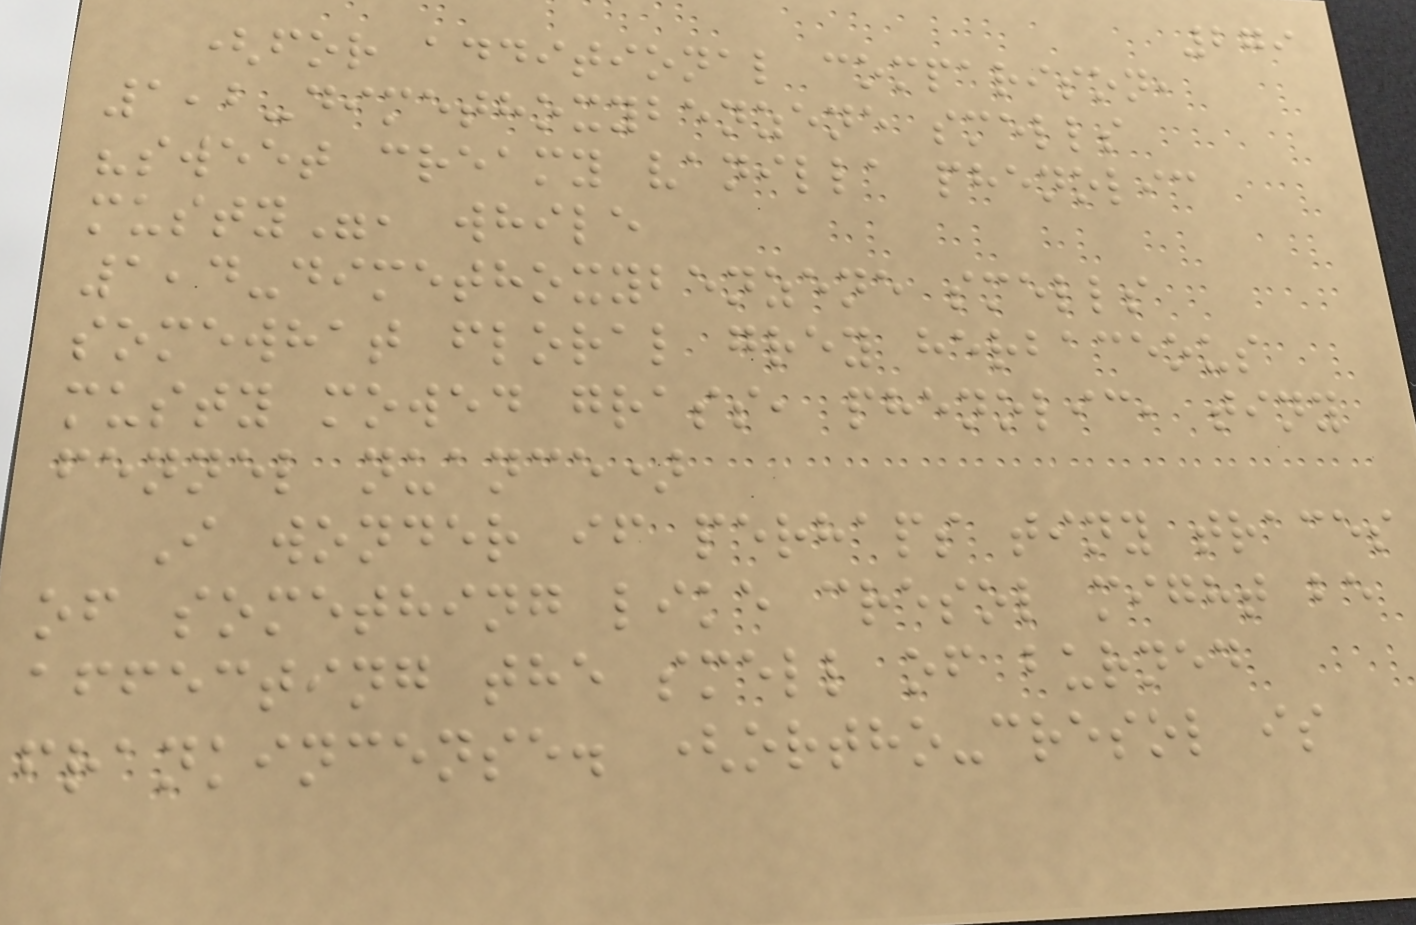279
(for additional comparison,
1,2-dimethoxybenzene smells
"sweet creamy vanilla phenolic
musty", while
1,4-dimethoxybenzene smells
somewhat floral grey herbaceous
musty mowed grass, phenolic, tiny
fennel nuance)
I wonder if perhaps tiny traces
of something like cresol might be
affecting the smell of burned
frankincense. (ortho-cresol is
